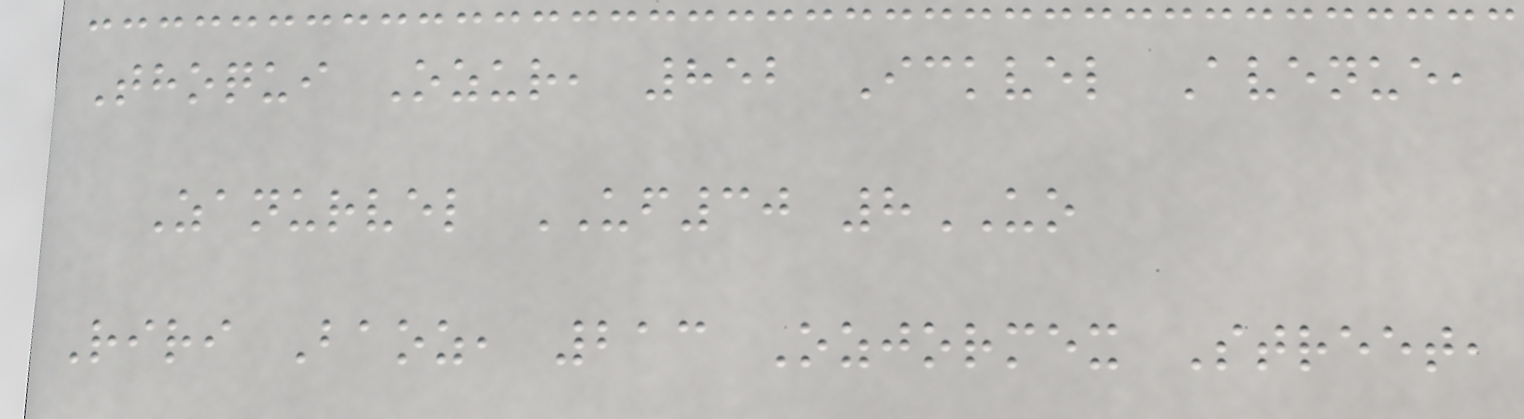Thoqui Ozur, 852 Ickvel Avenue,
Zanurvel UF30 8UO
Riri Baoz, 213 Ozjormex Street,
